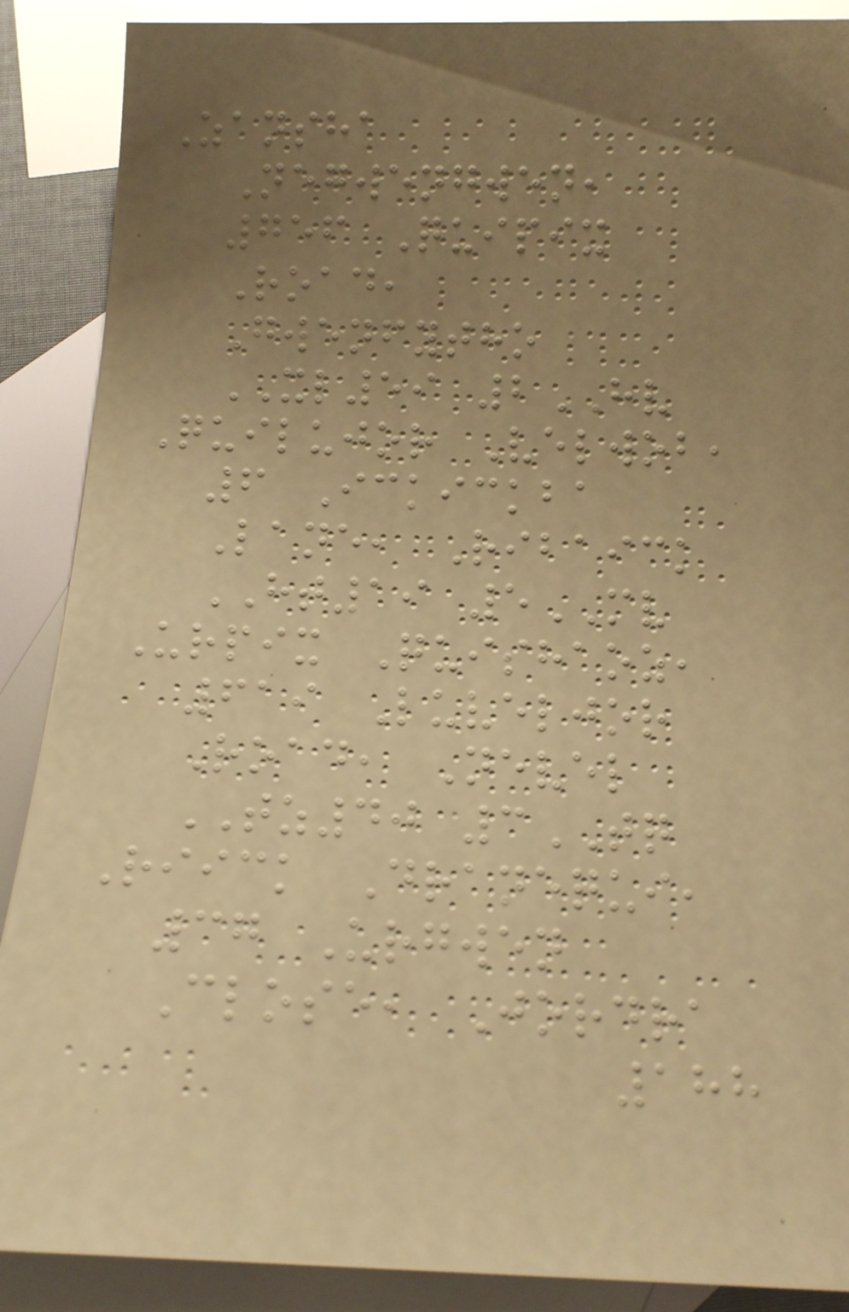Zansha
Negwengwen,
756 Quipix
Road,
Gwenfytho
XL59 2HV
Quilujor Velwob,
6 Ickickba
Lane, Ribaick
HT19 5MV
Urpix Quishaoz,
619 Luveljor
Road, Nevel
TZ40 3TQ
Riick Dranequi,
37 Urgwen
Close, Jordra
188
